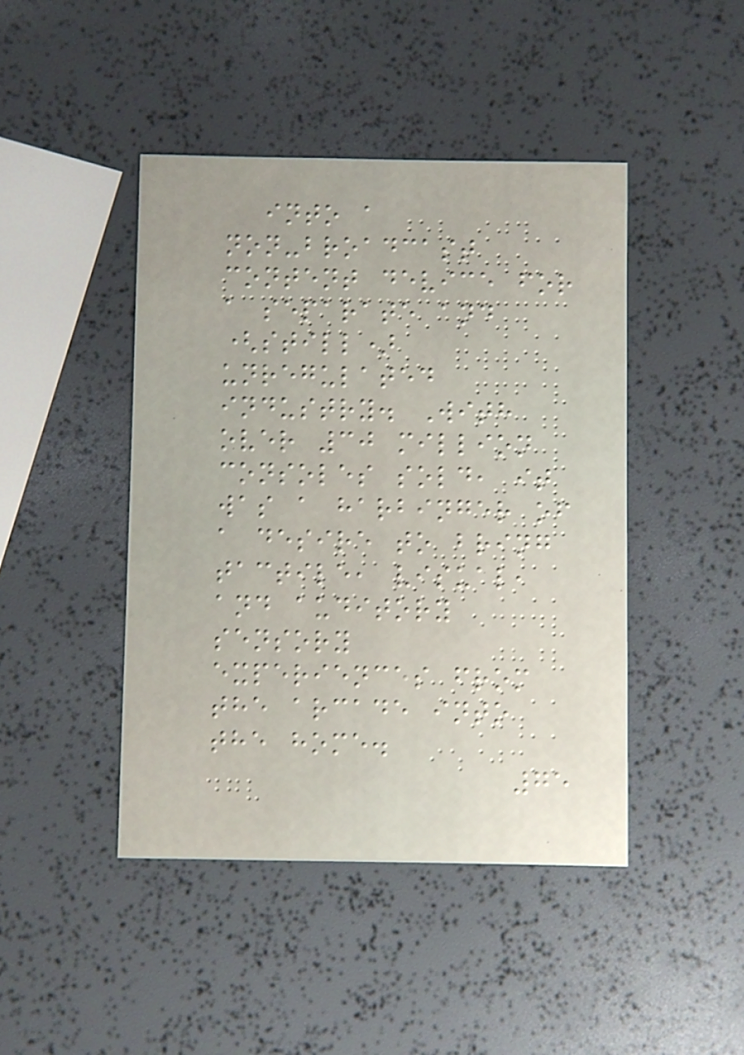into a
non-broadcast
content device for
a separate and
(still)
unregulated
industry. With
over 30 million
consoles sold, it
was a harbinger of
a desire to bring
tactile, visual,
and auditory
sensory
experiences from
the arcade into
the home.
75
